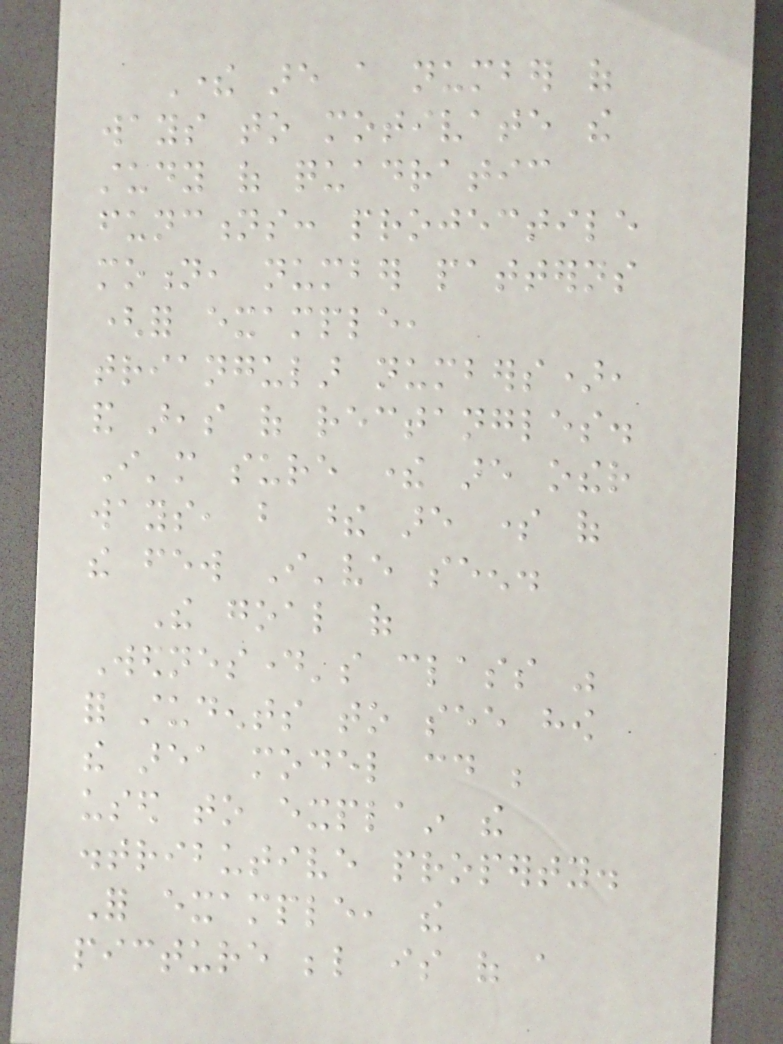There are a number of
ways to motivate the
study of quadratic
functions: projectile
motion, number patterns
(for example,
triangular numbers),
and areas of rectangles.
I'm sure there are other
ways, but these are some of
the few I've seen.
The goal of
Wednesday's class was
for students to see how
the area model could be
used to explain the
distributive property.
For example, the
picture below is of a
